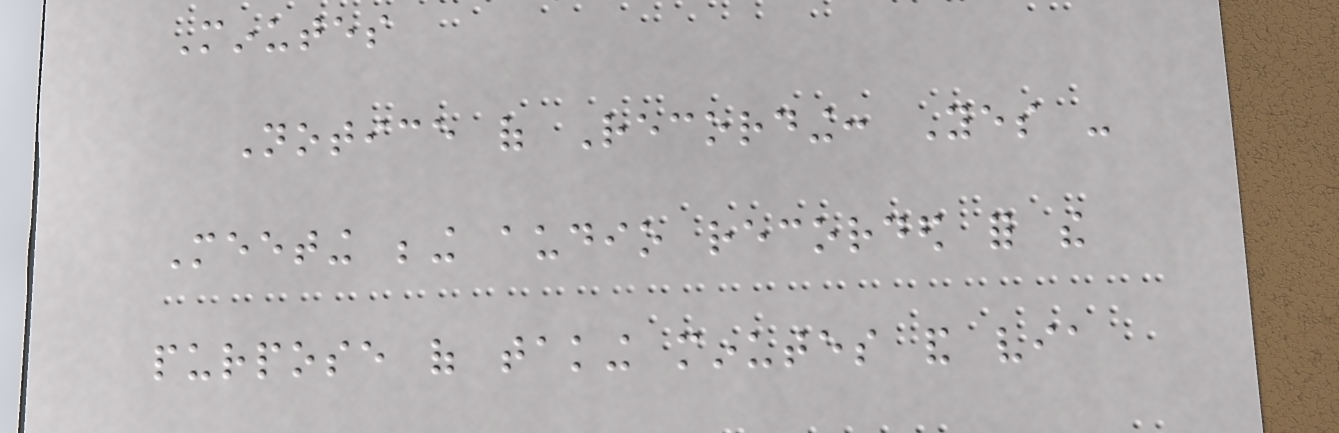Minutes
Notice of Recording: Yes -
Meeting being audio recorded for the
purpose of taking minutes and via
